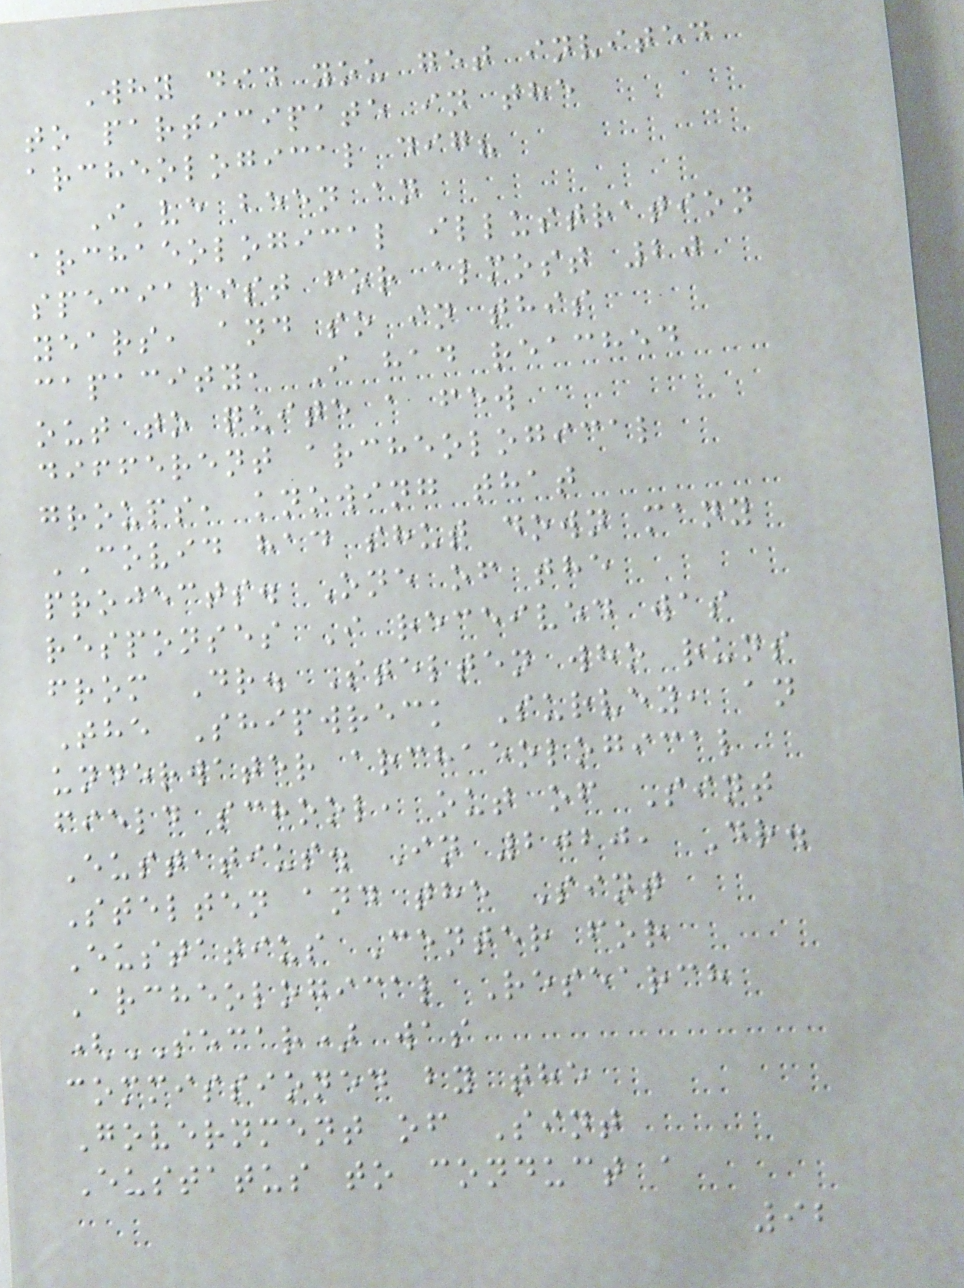Why did you get invited
to participate in the
archeological dig?
I've been an
archaeological illustration
specialist for almost 20
years, and so in this
capacity, I had reached
out to quite a few
different archeological
groups, knowing that
COVID had shut down many
projects. One of the
responses I received was
from Dr. Stelten who runs
The Shipwreck Survey, an
underwater archaeological
field school, out of Sint
Eustatius. In 2020, Dr.
Stelten and the Sint
Eustatius Center for
Archeological Research
(SECAR) was
commissioned by the
Government of Sint
Eustatus to conduct a
92
